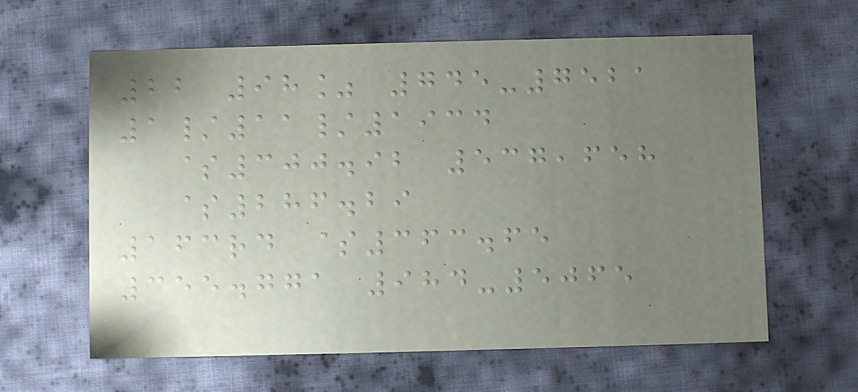22 98% 745-7521
1/11/1934
$300.92 537,658
$286.29
163rd $363.65
355.771 984-5065
